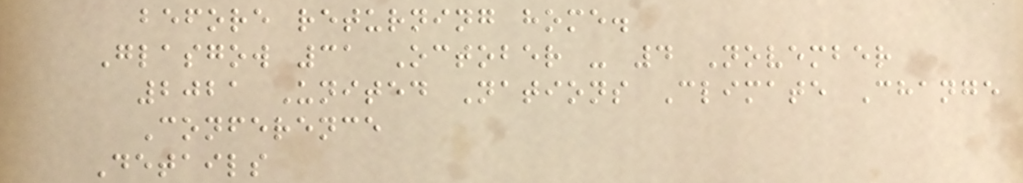before returning home.
Glasgow 31 October - 4 November
2021 United Nations Climate Change
Conference
Details
